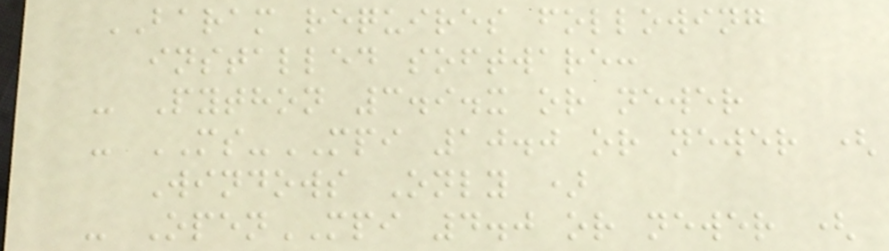BARAM requires following
installed software:
- Python 3.9.x or newer
- MS-MPI 10.0 or newer (
Windows Only )
- OpenMPI 4.0 or newer (
